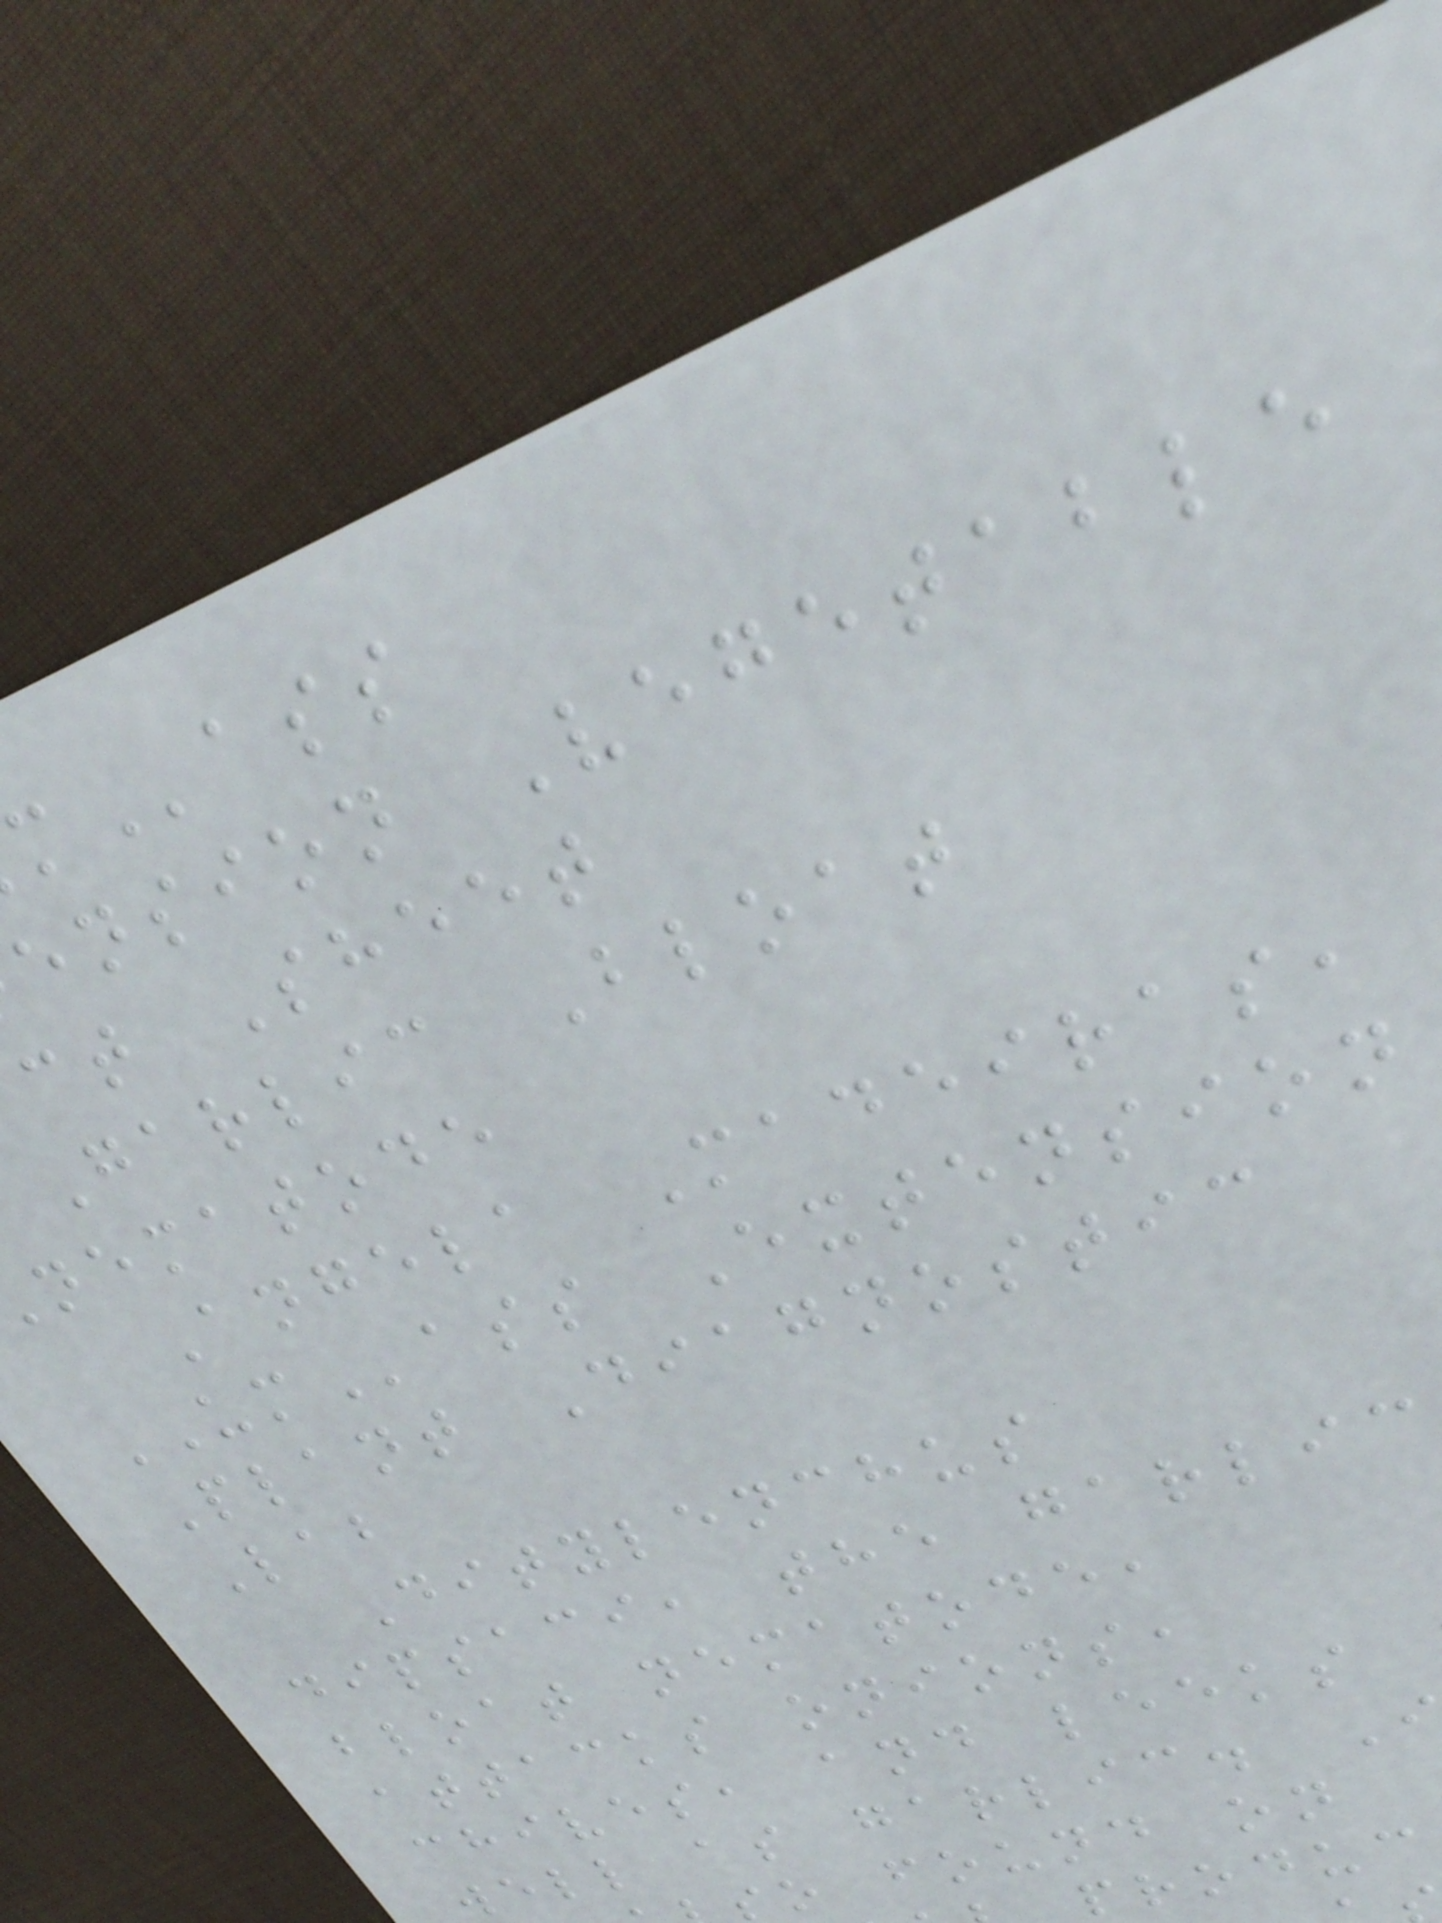ension Vegetable
ct Sheet
Garlic Bloat
nematode
Angela Madeiras,
UMass Extension
Plant Diagnostic
Lab
Ditylenchus
dipsaci, the garlic
bloat nematode,
attacks onions,
chives, and leeks
well as garlic.
o found on
produc
